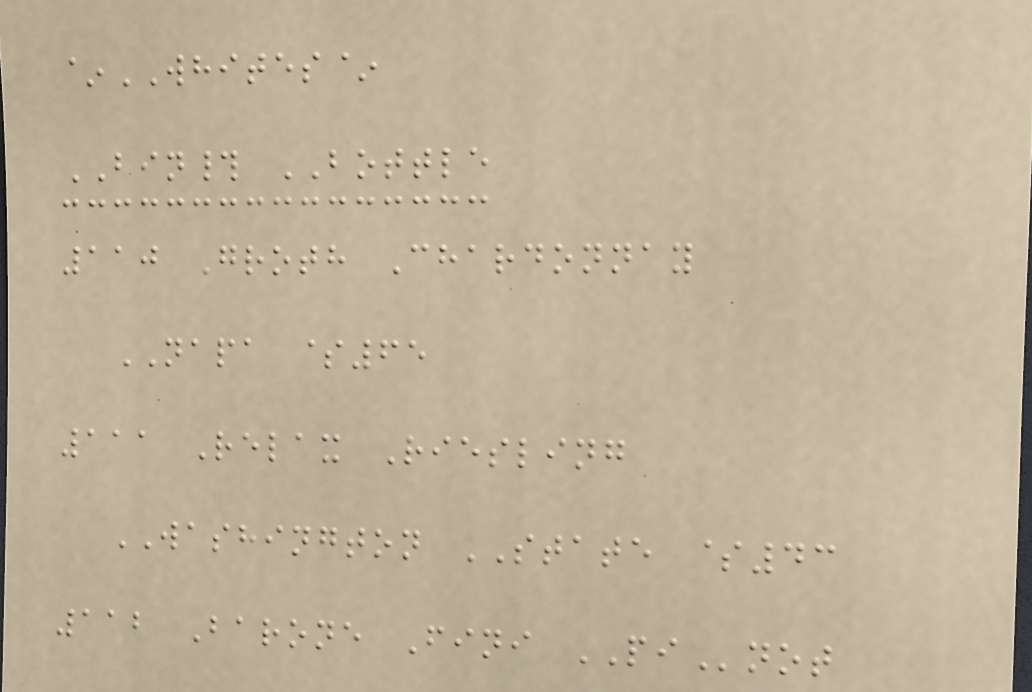~WHITES~
BIN# BOTTLE
110 Groth Chardonnay
NAPA $65
111 Relax Riesling
WASHINGTON STATE $43
112 Barone Fini PInot
